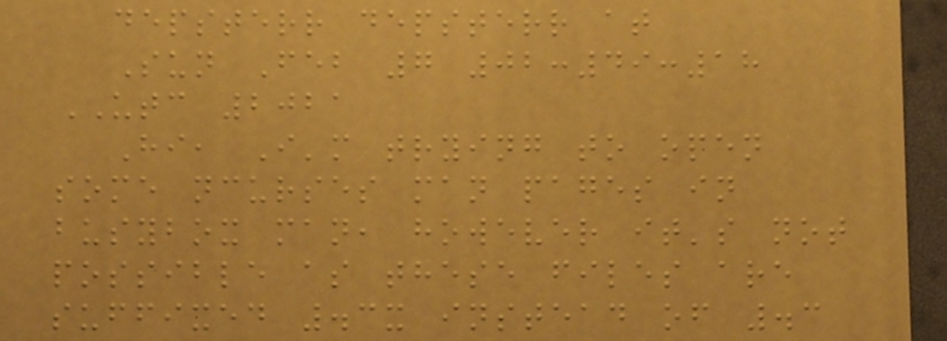depsterr depsterr at
Sun Feb 7 02:49:18
UTC 2021
Hi, I'm trying to open
some ncurses man pages in
busybox man, however it's not
possible as these files are
suffixed .3x instead of .3
